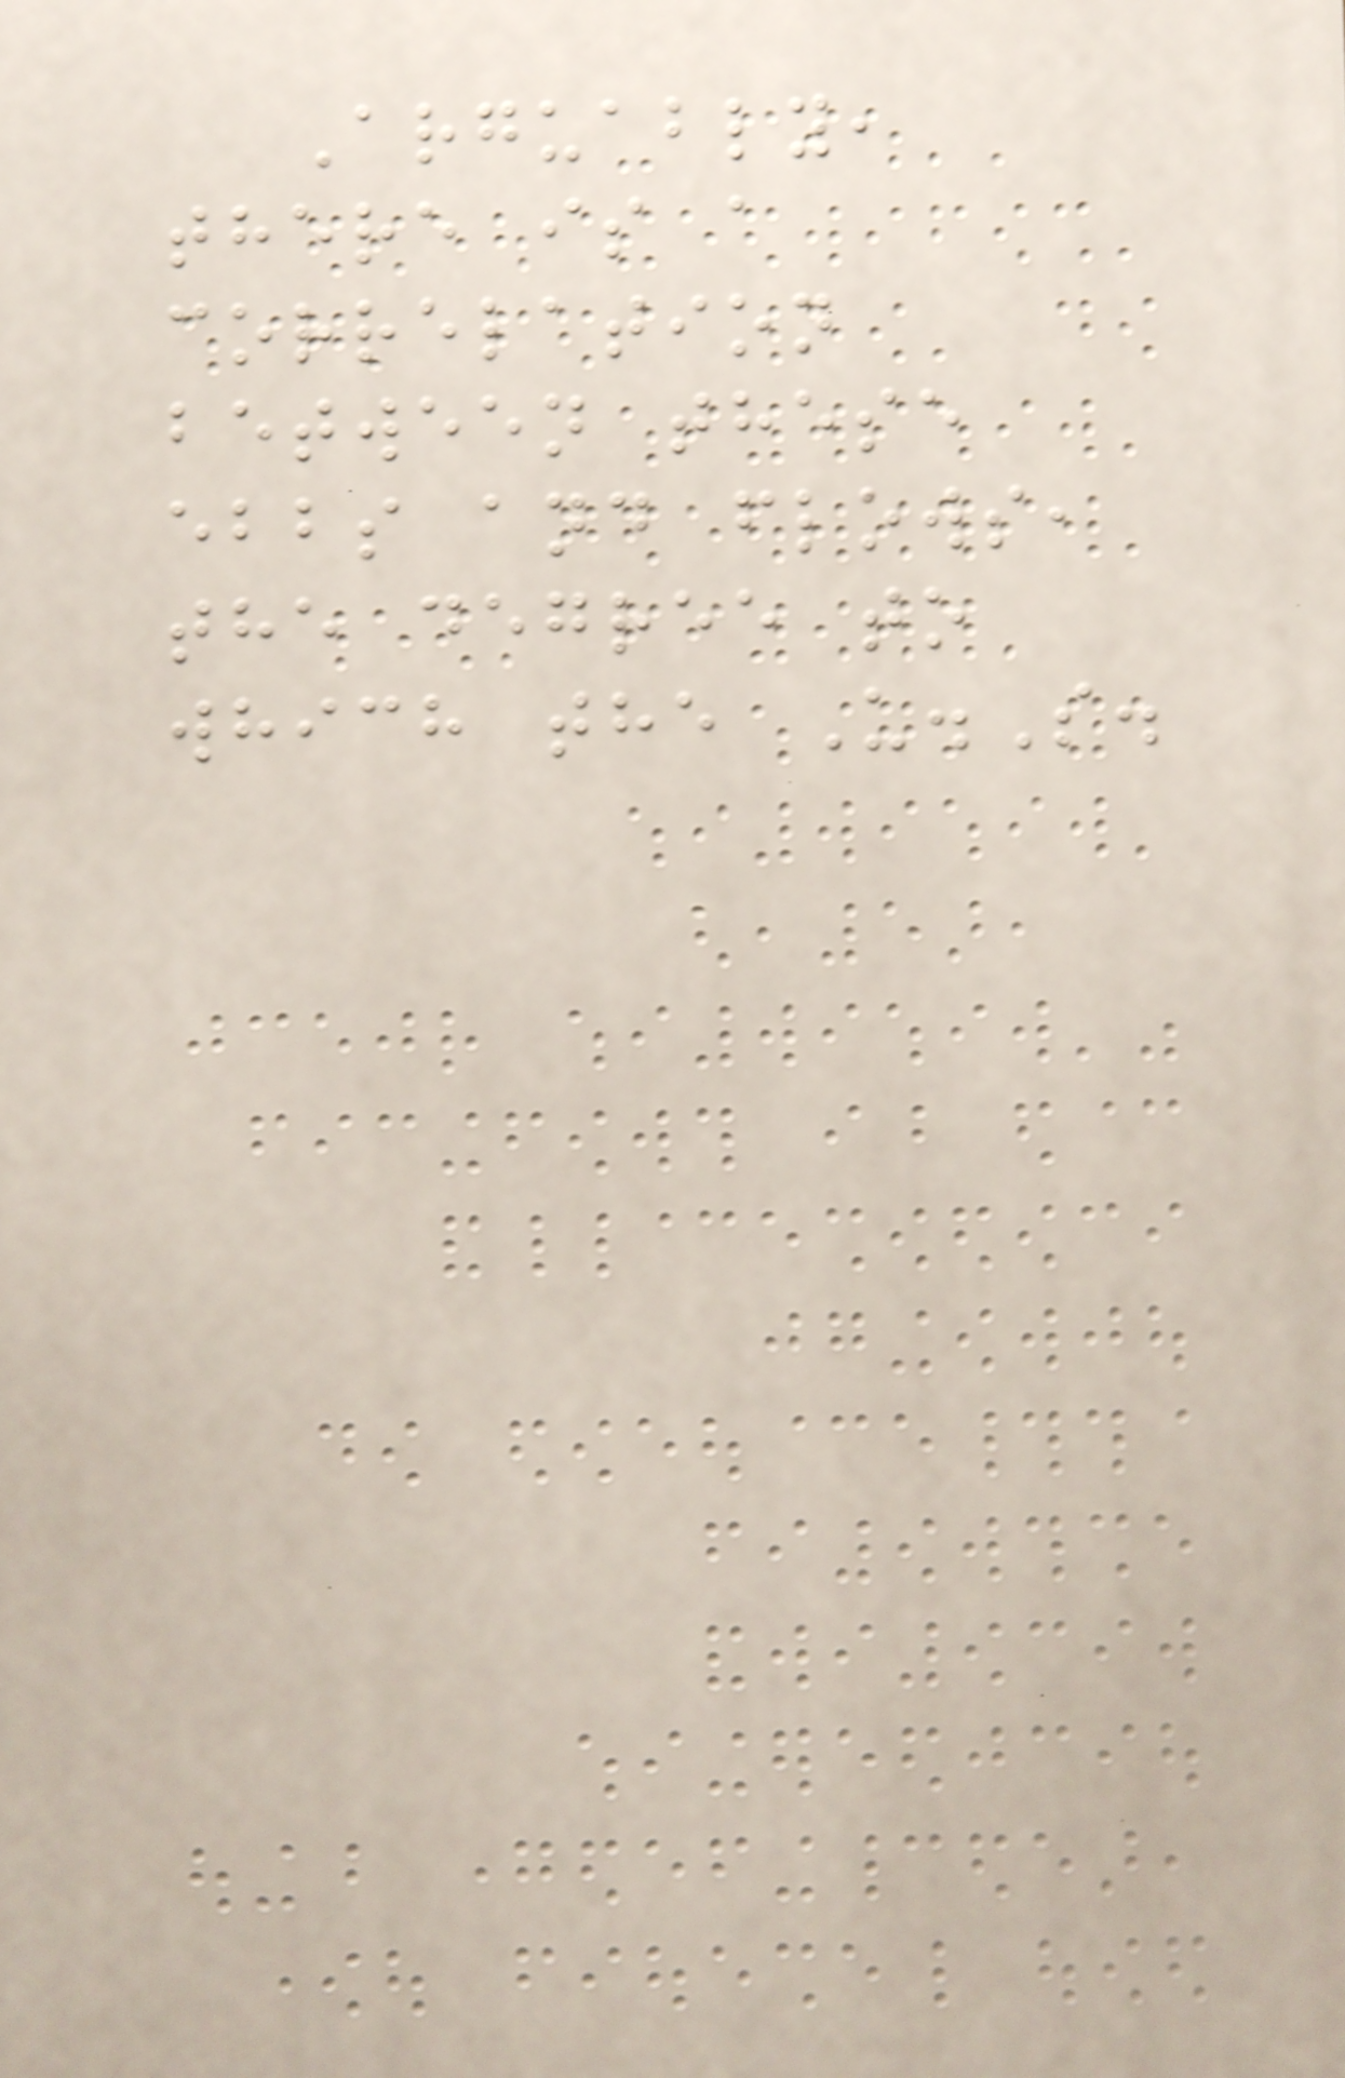Arguably,
there is a
correlation
between these
ebbs and flows,
the degree to
which the U.S.
